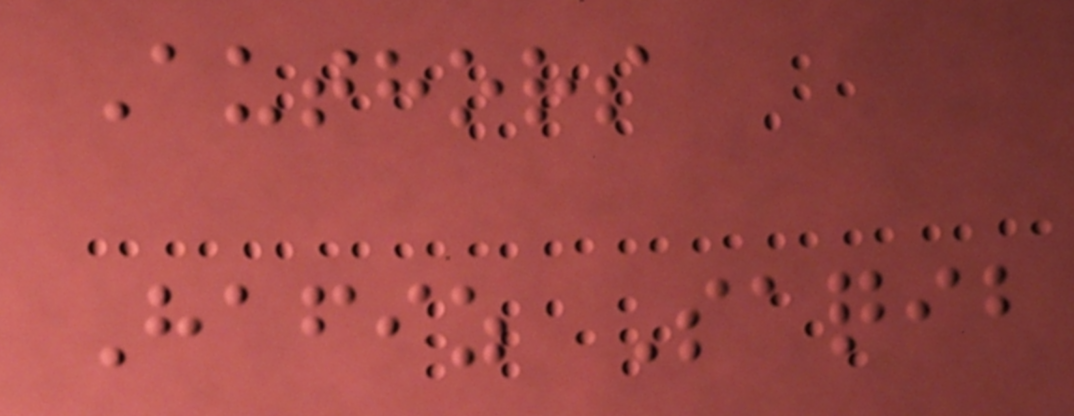Authors
Hafiz Saqib
